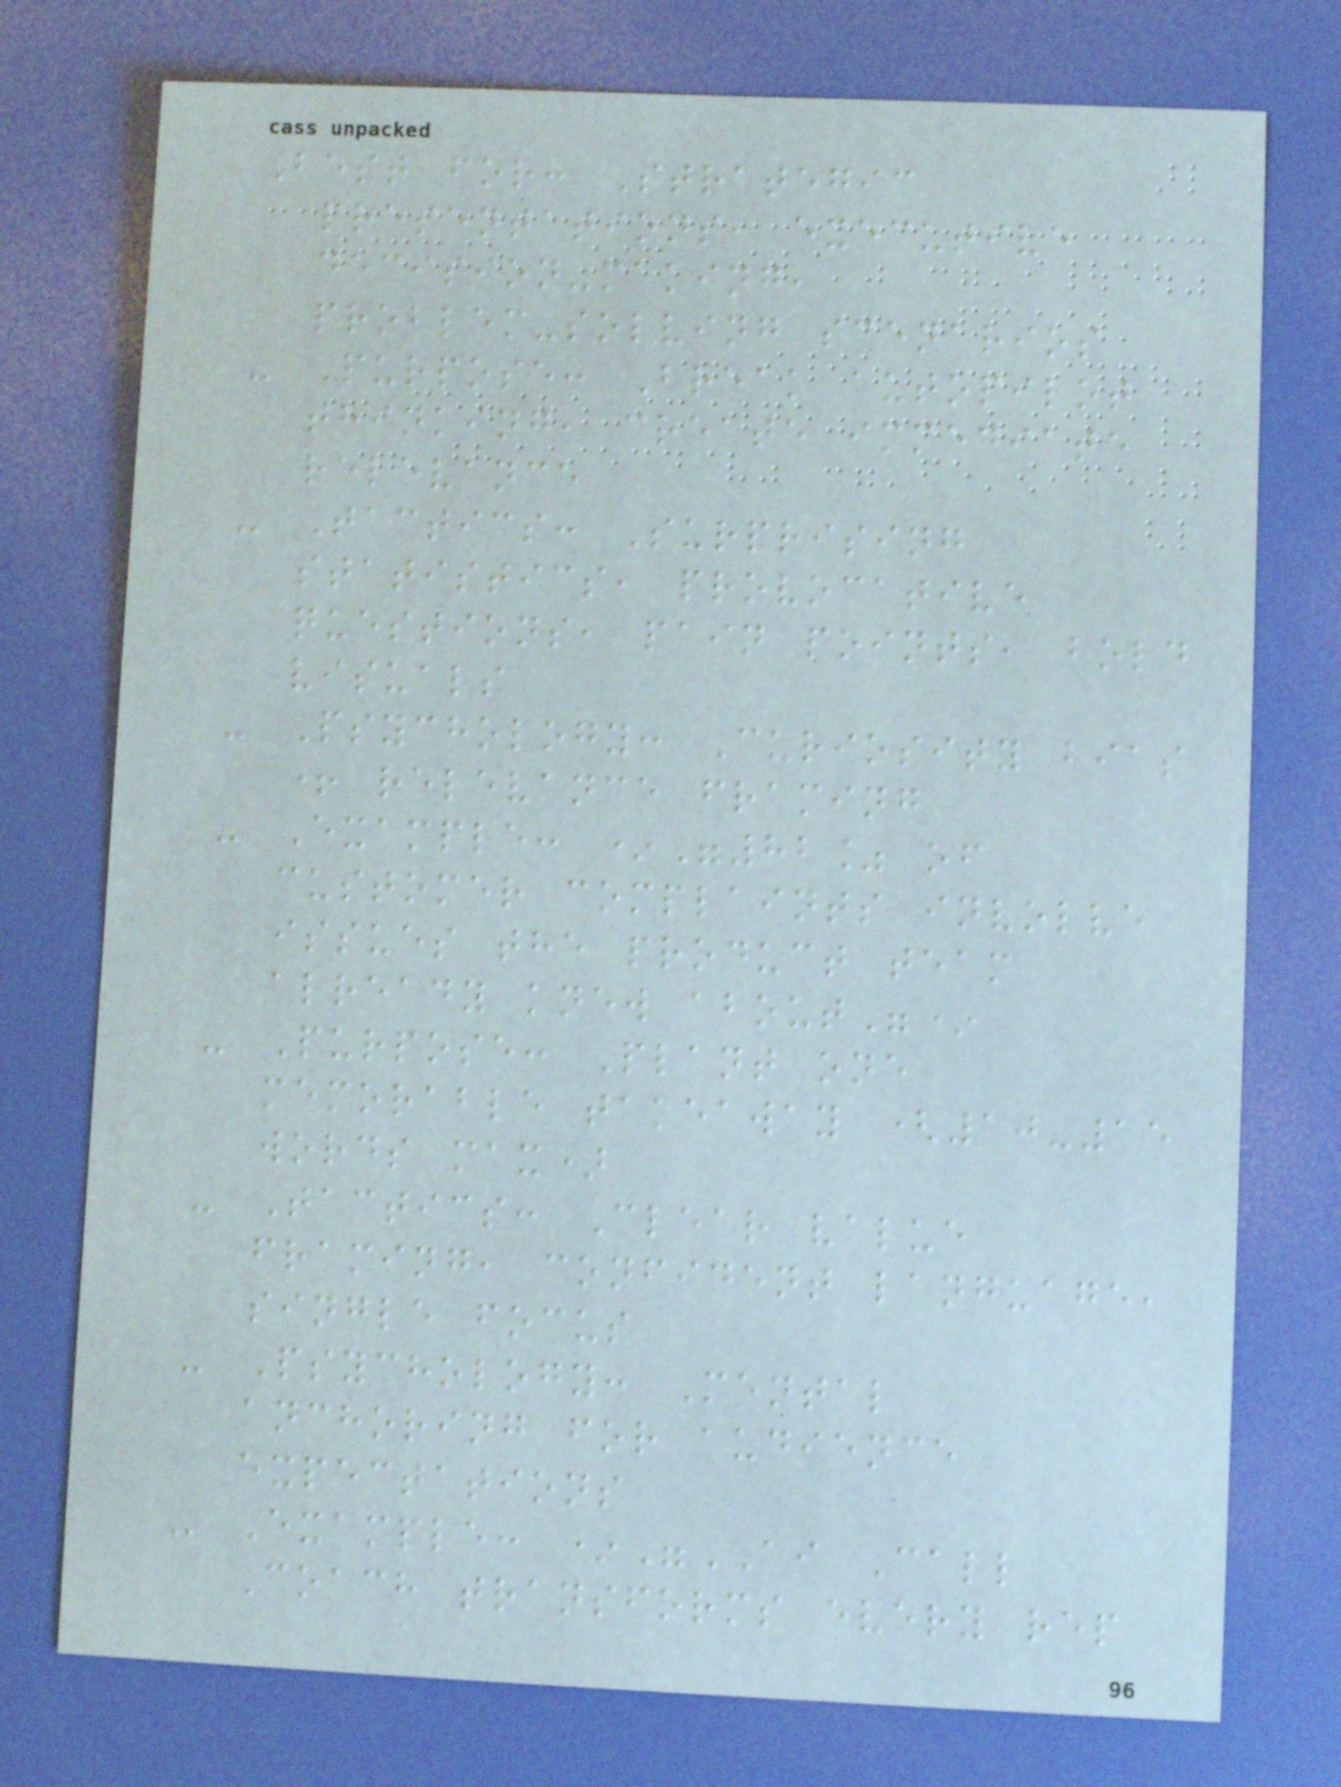Best for: Strategic
presentations, executive
decision-making,
problem-solving scenarios
- Purpose: Break autopilot
thinking, create immediate
relevance
- Tactics: Surprising
statistics, provocative
questions, pain points, bold
visuals
- Psychology: Curiosity bias
+ relevance framing
- Example: *"82% of
customer complaints involve
issues the product team
already knew about"*
- Purpose: Plant one
memorable takeaway (10-15
words max)
- Tactics: Clear value
framing, confident language,
single focus
- Psychology: Mental
anchoring for audience
expectations
- Example: *"AI Call
Coach transforms every rep
